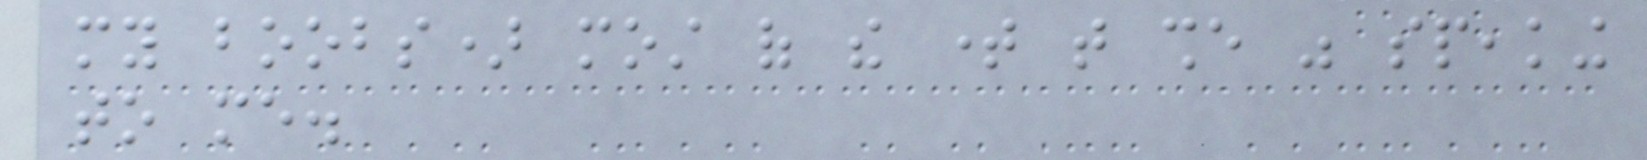my boobs) most of the time that she was speaking
to me.
